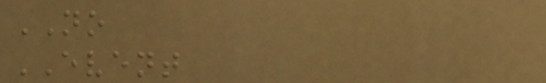NO
EVENT
